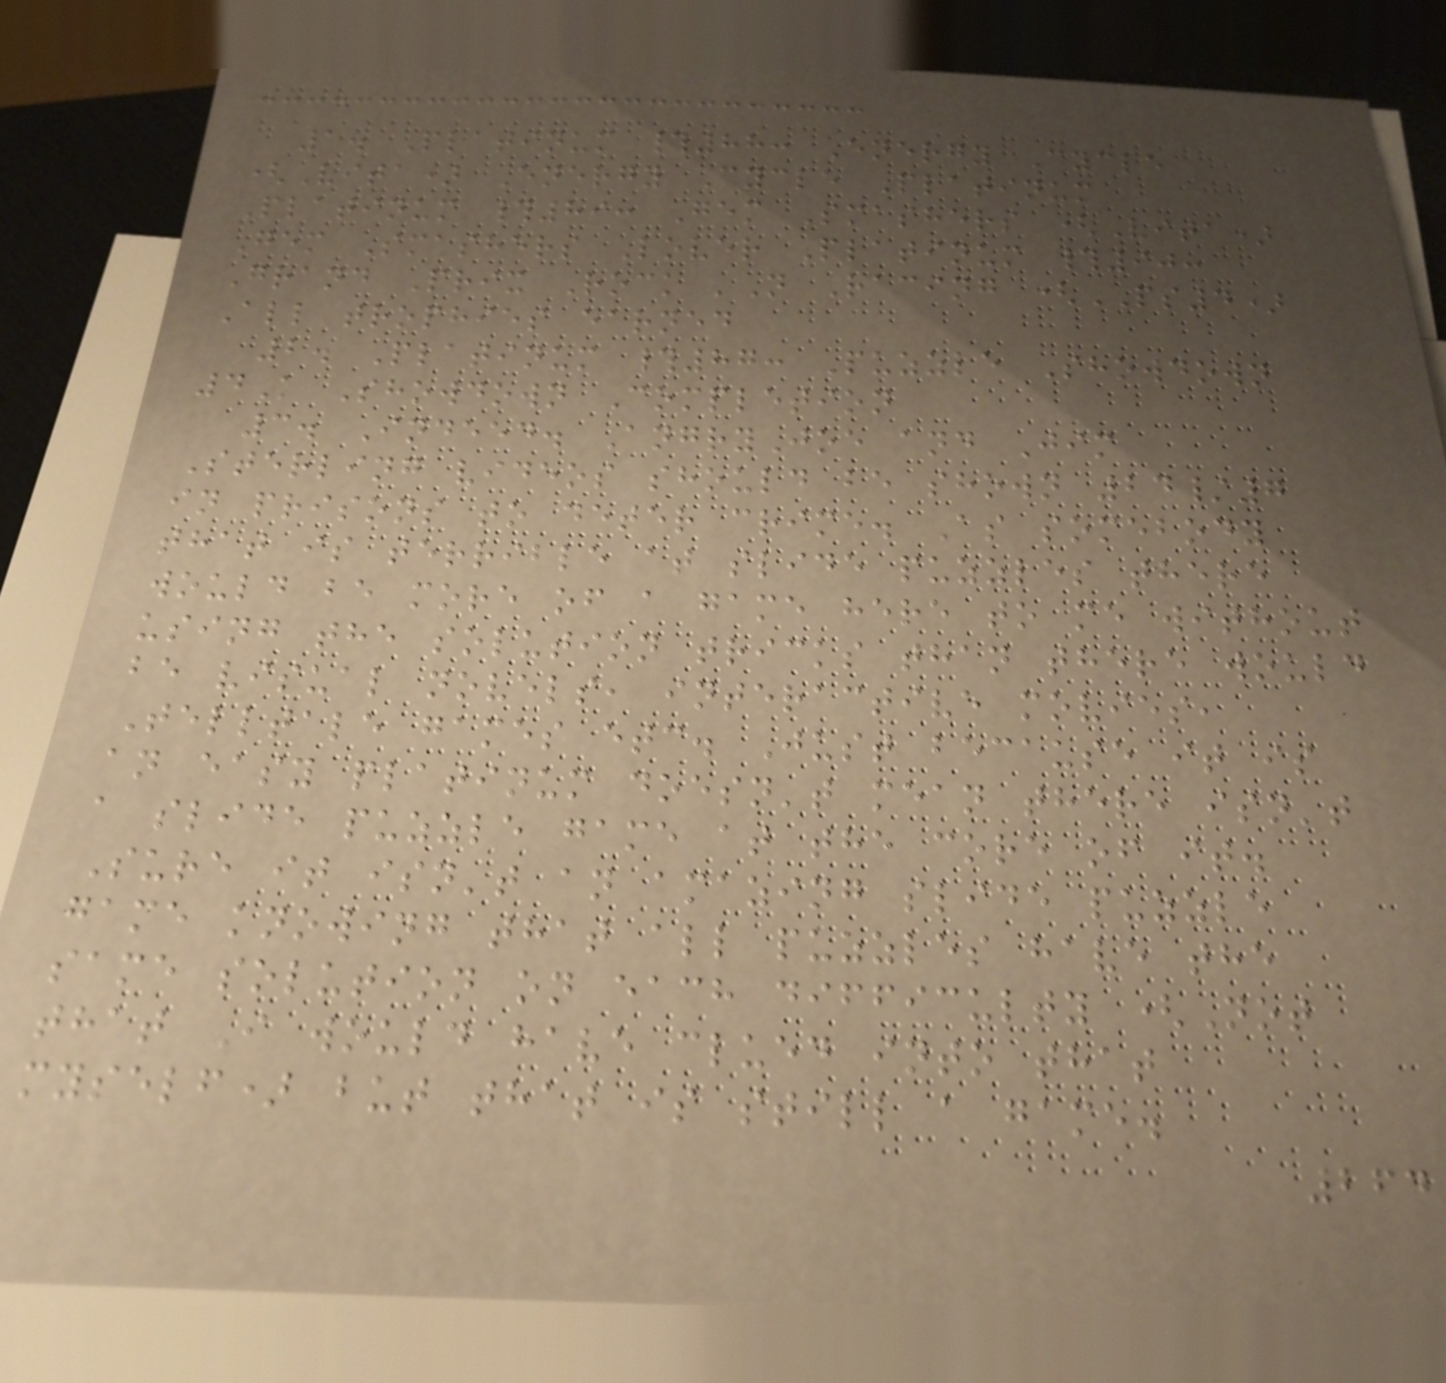1. Platinum #88: Energy Cycle
(Vita) Energy Cycle Platinum
Platinum #89: Gem Smashers (Vita)
Gem Smashers Lover Platinum #90:
Grand Prix Rock 'N Racing (PS4)
All trophies earned
2. Platinum #87: Puzzle Showdown
4K Showdown Completion
3. Indeed. AngryJoe and Jim
Sterling videos should be shown 24/7
in prisons to deter crime. As somebody
that is terrible at slide puzzles there
would be more of a game here to me without
using the solution tricks than there would
be visual novels, interactive movies,
Telltale games etc. Just because it is
an easy platinum doesn't mean there isn't
a slide puzzle game at the core of it.
Sure it isn't an amazing slide puzzle
game knowing that all puzzles have the
same solution on each difficulty (Not
that I would have clued into that
myself) but that is still a game.
264
